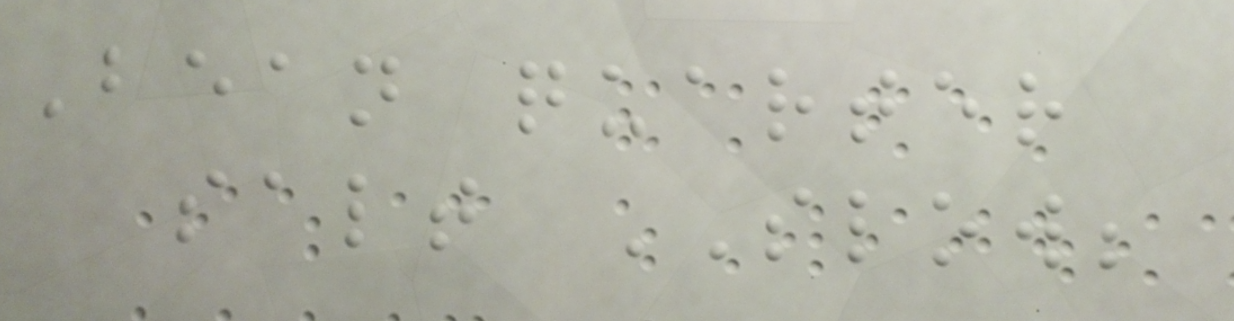Bean quarter
salt SLOW;
